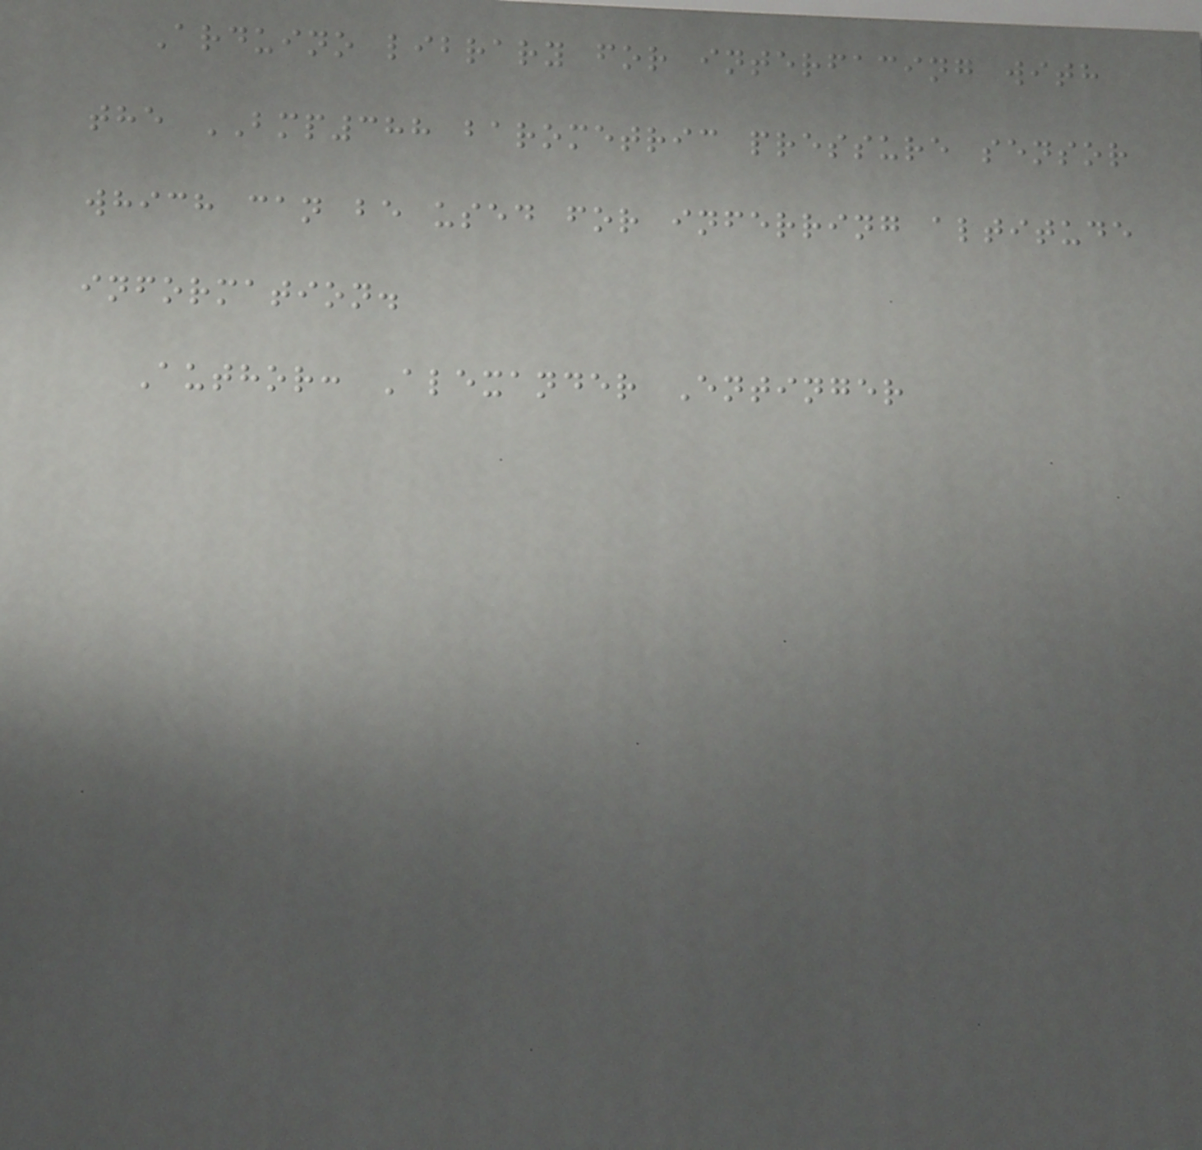Arduino library for interfacing with
the BMP388 barometric pressure sensor
which can be used for inferring altitude
information.
Author: Alexander Entinger
